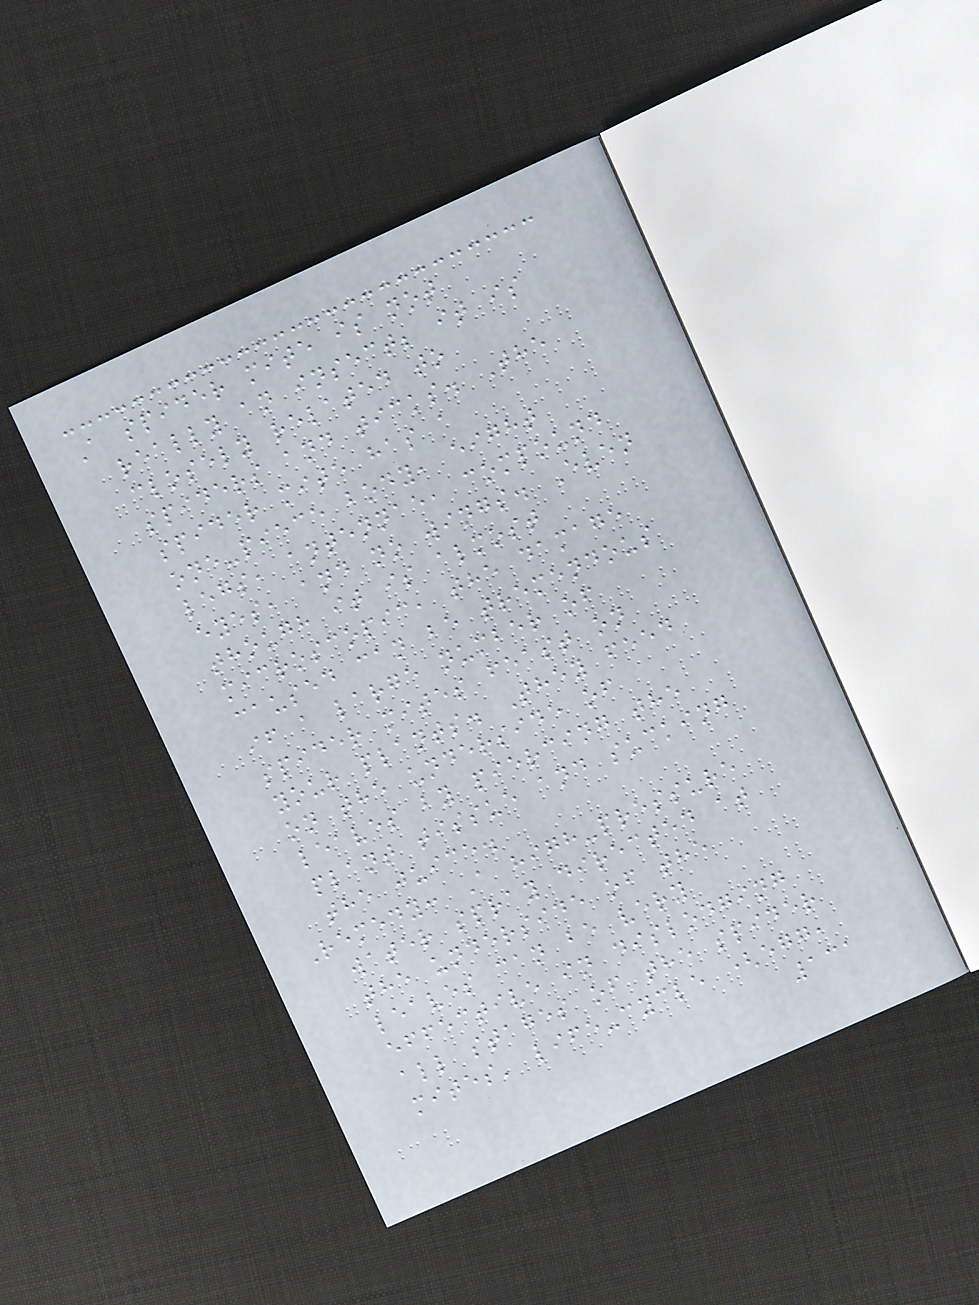A spider mite is not
really an insect; it is
closely related to
spiders and ticks. The
spider mite has a
one-piece body, eight
legs, antennae, compound
eyes, and no wings. Even
though it is almost
microscopic, the damage
caused can be tremendous
if a large number of
spider mites feast on
your plants. They feed
on the underside of
leaves by piercing the
plant tissue and sucking
the juice.
Remedy: A high-pressure
water spray directed at
the underside of the
leaves can be very
effective in dislodging
all stages of the spider
mites' life-cycle (egg,
131
